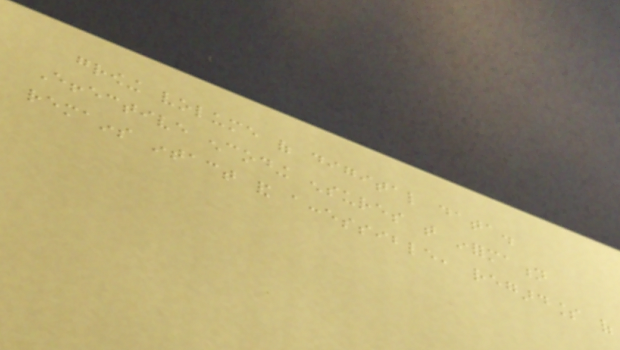growing volume of digital data.
Effective encoding ensures that information
remains intact and accessible, regardless of
